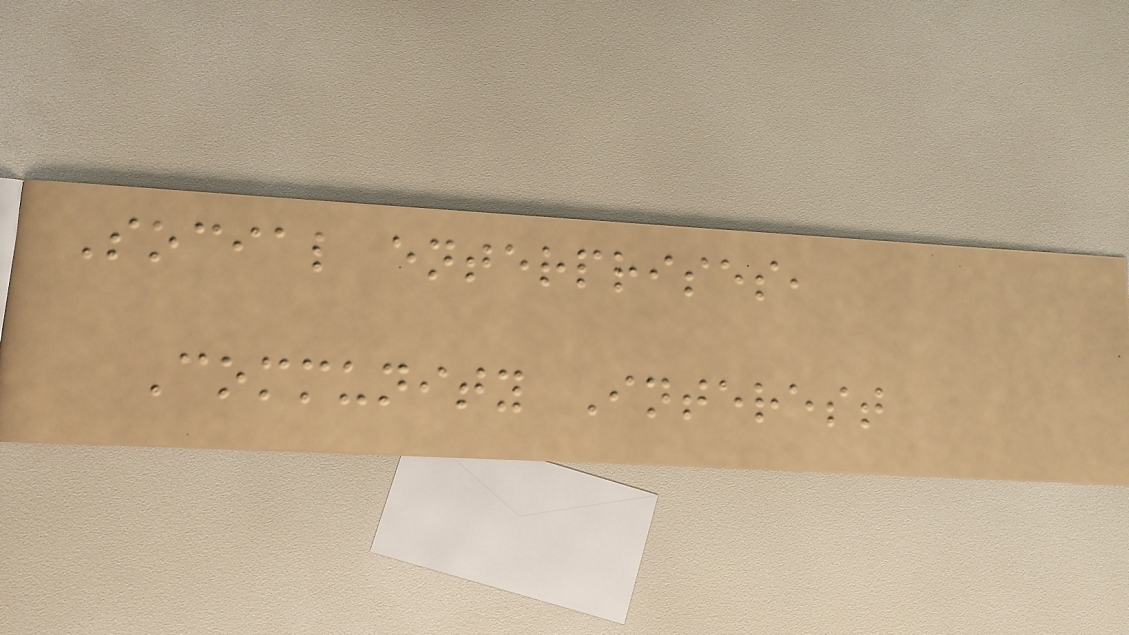Social enterprises,
Community Interest
